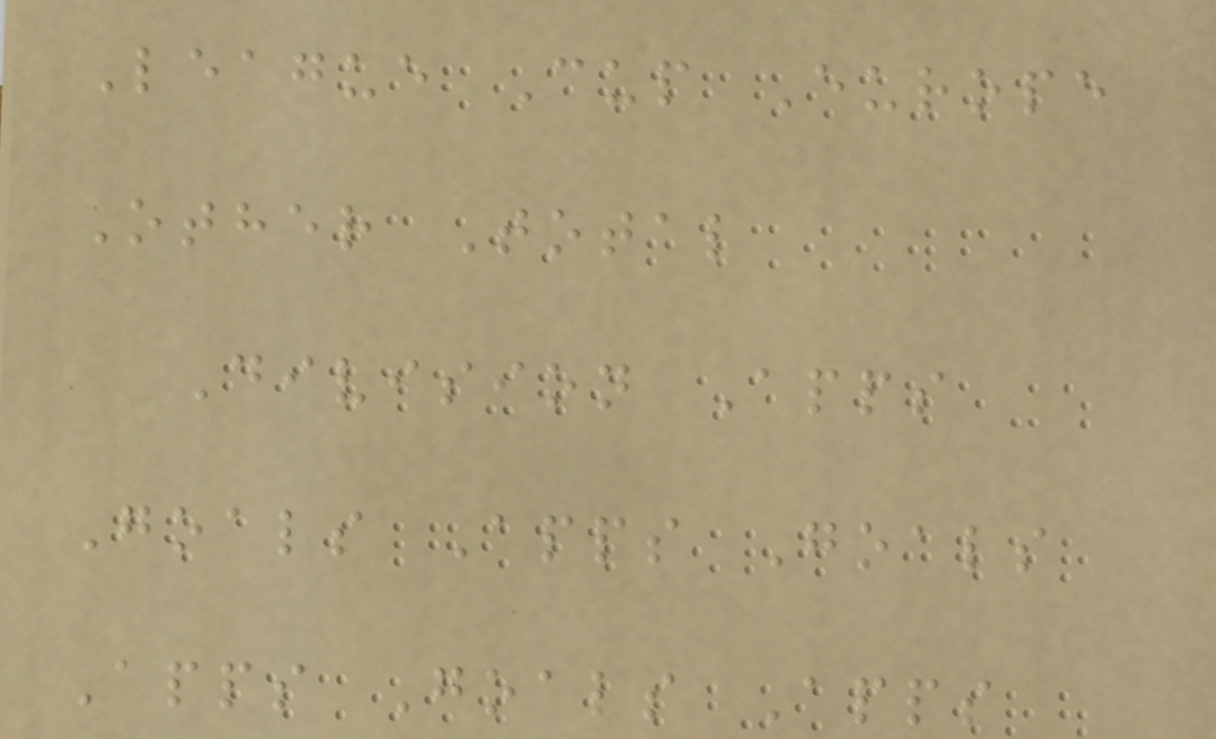League Cup Europe
Other Total
Division Apps
Goals Apps Goals
Apps Goals Apps
